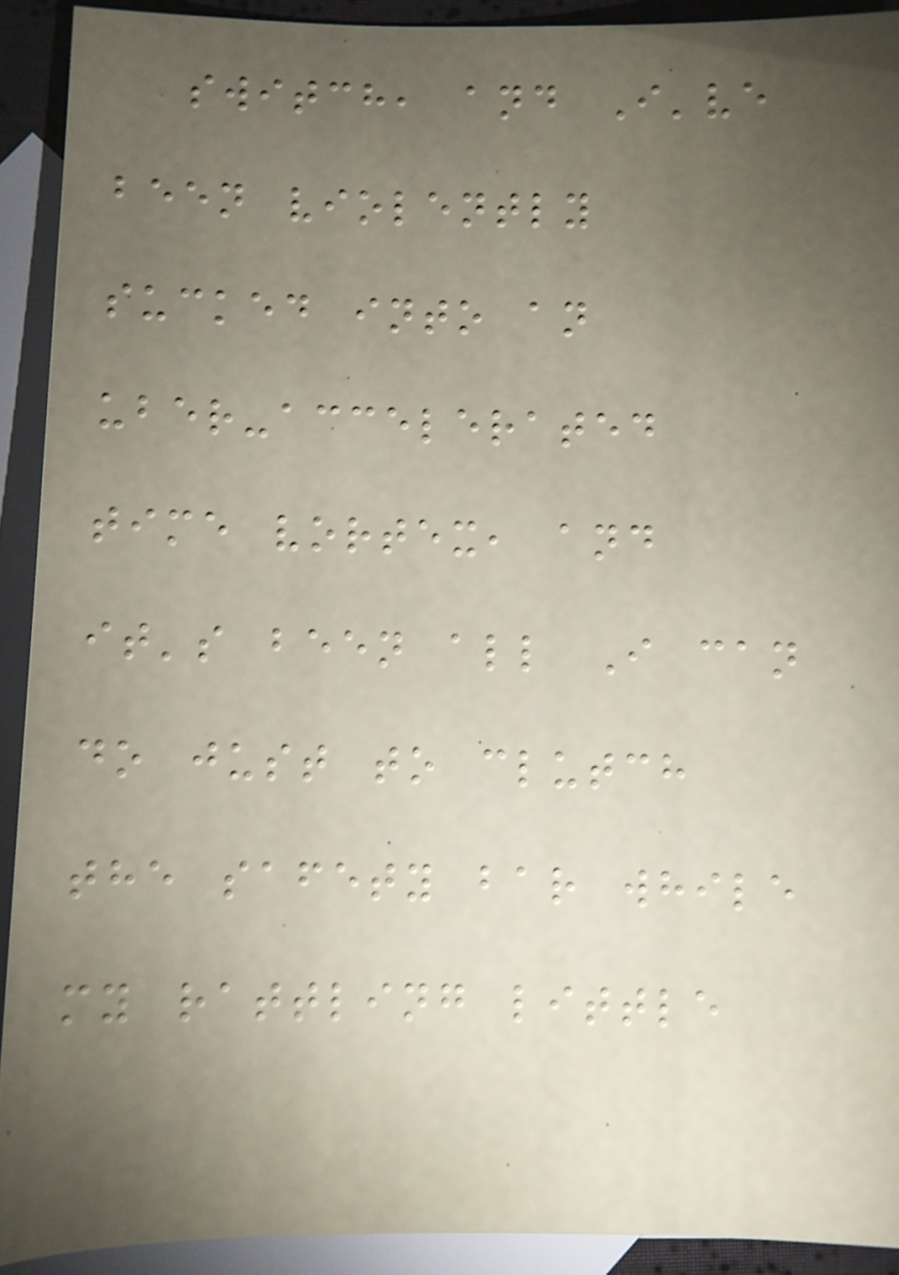switch, and I've
been violently
sucked into an
uber-accelerated
time vortex, and
it's been all I can
do just to clutch
the safety bar while
my rattling little
